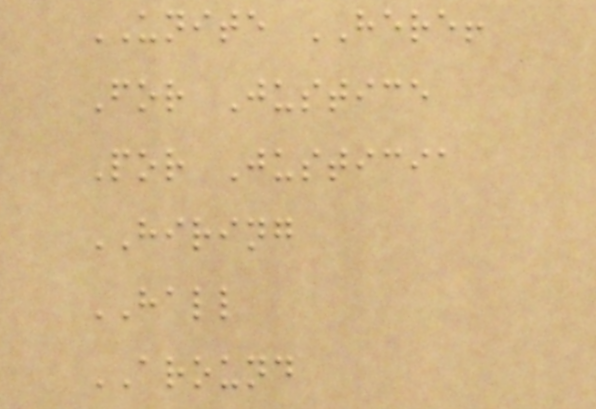UNITE HERE!
For Justice
Por Justicia
HIRING
HALL
AROUND
